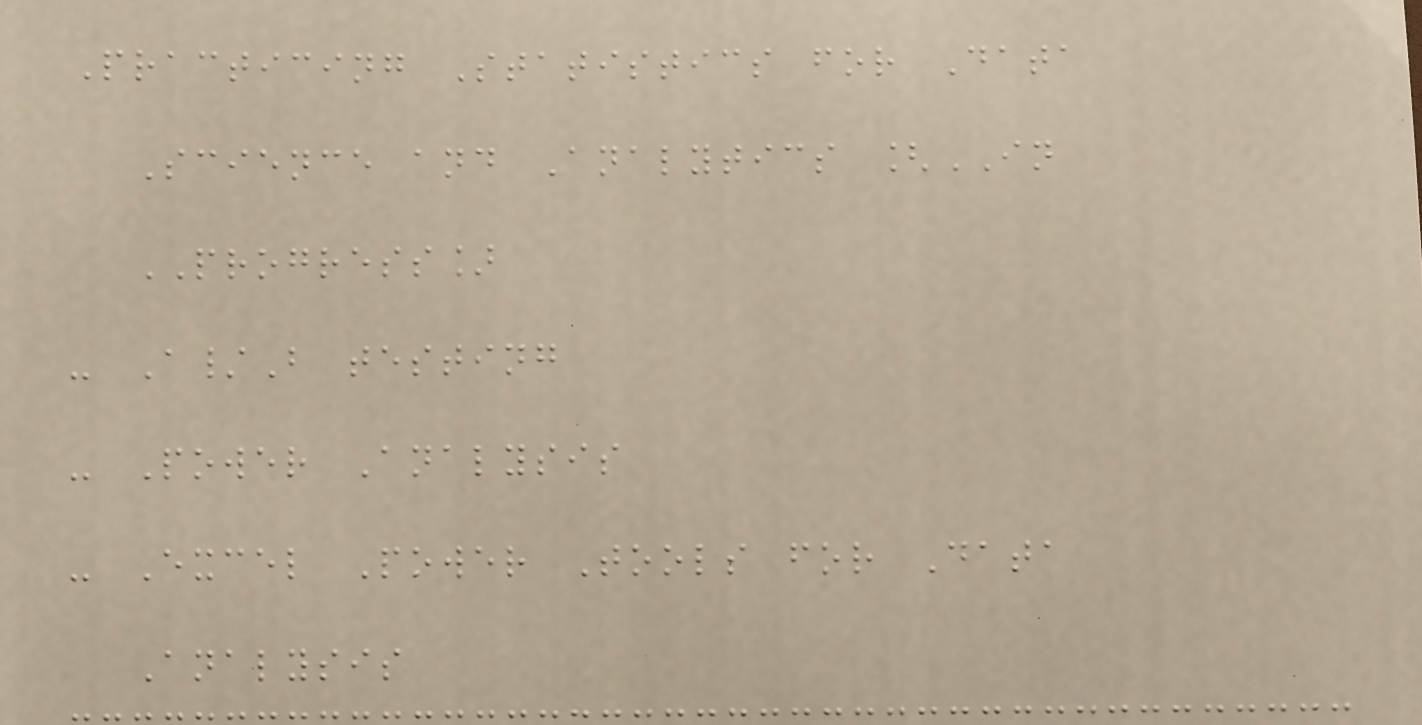Practicing Statistics for Data
Science and Analytics [IN
PROGRESS]
- A/B testing
- Power Analysis
- Excel Power Tools for Data
Analysis
